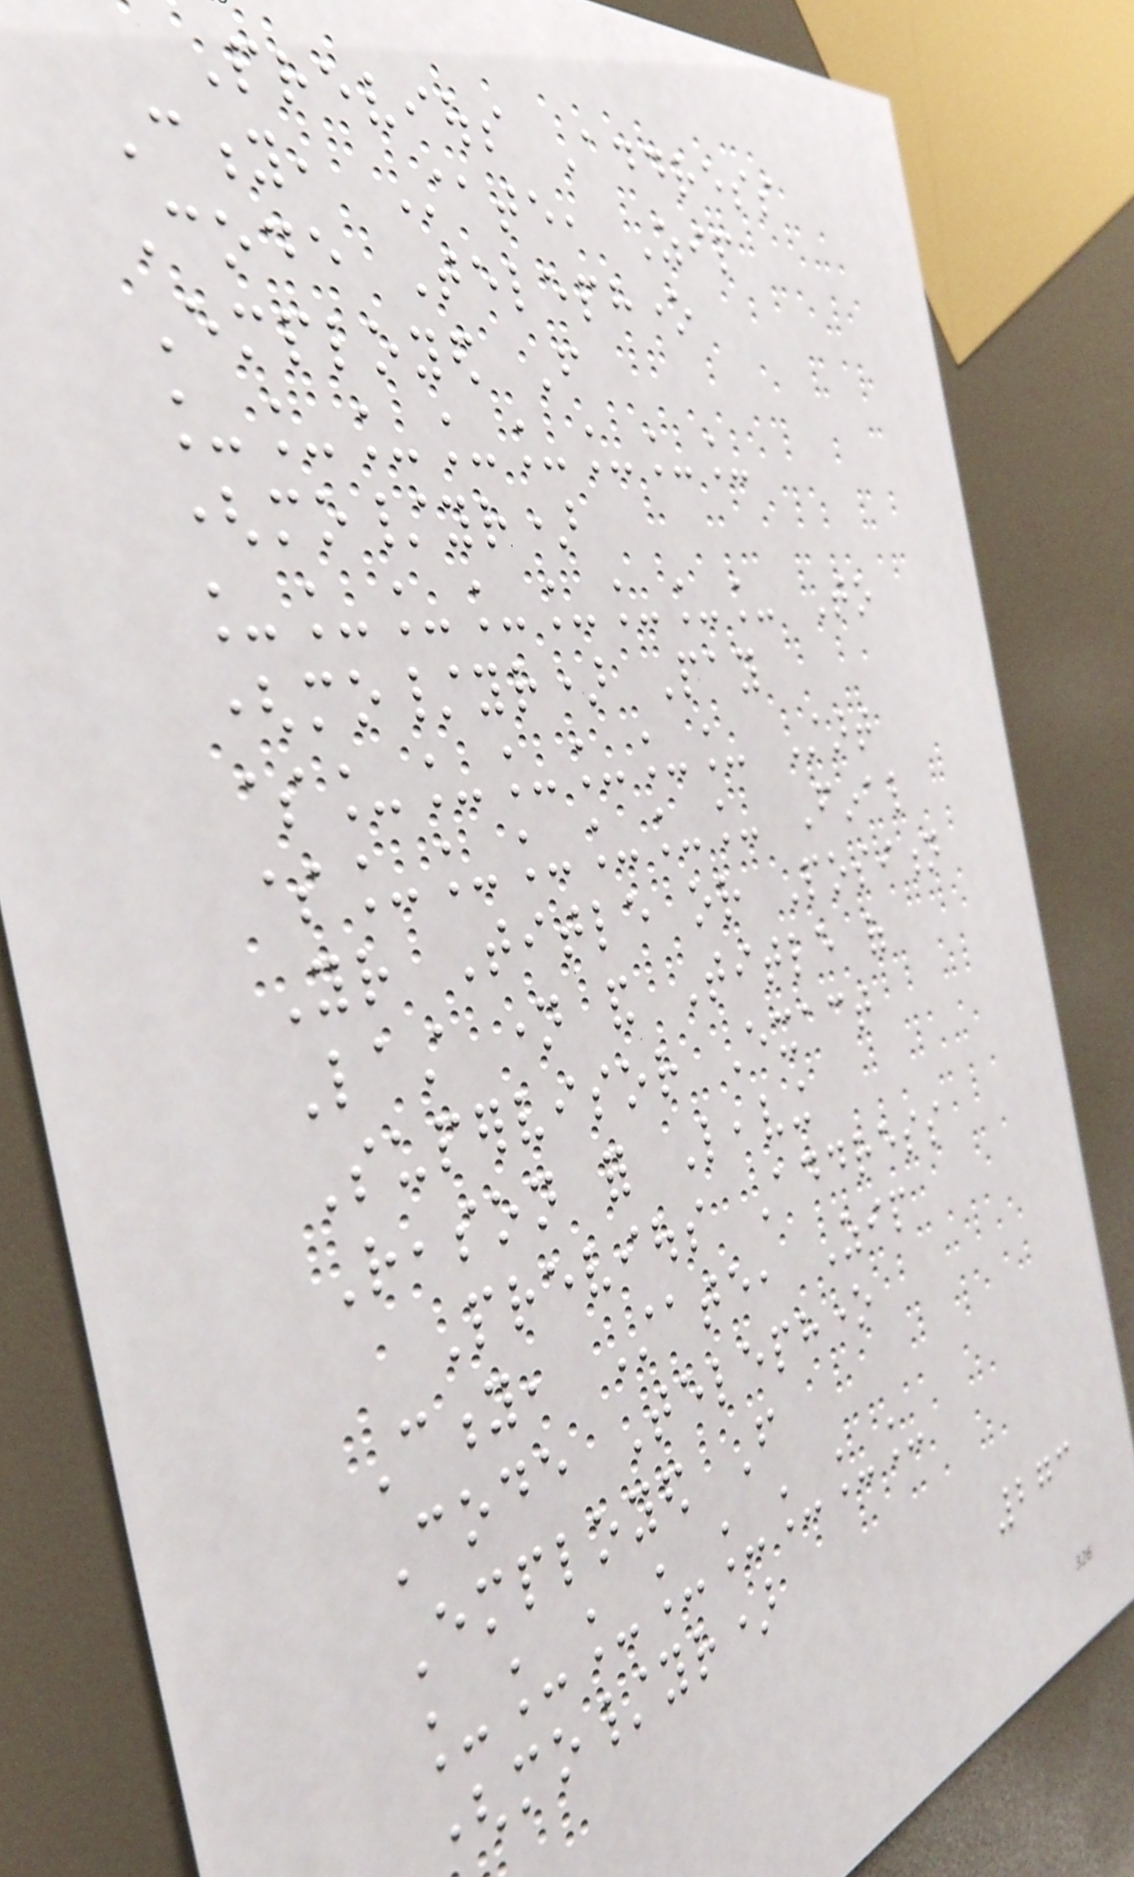Previous Address
City, State, Zip
Code Telephone
Employed From
________
(mo/yr)
________ To
(mo/yr) Pay
$______ Start
$______ Final
Your Title or Position
Last name and Title of
Supervisor Exact
Reason for Leaving
Previous Address
City, State, Zip
Code Telephone
Employed From
________
(mo/yr)
273
